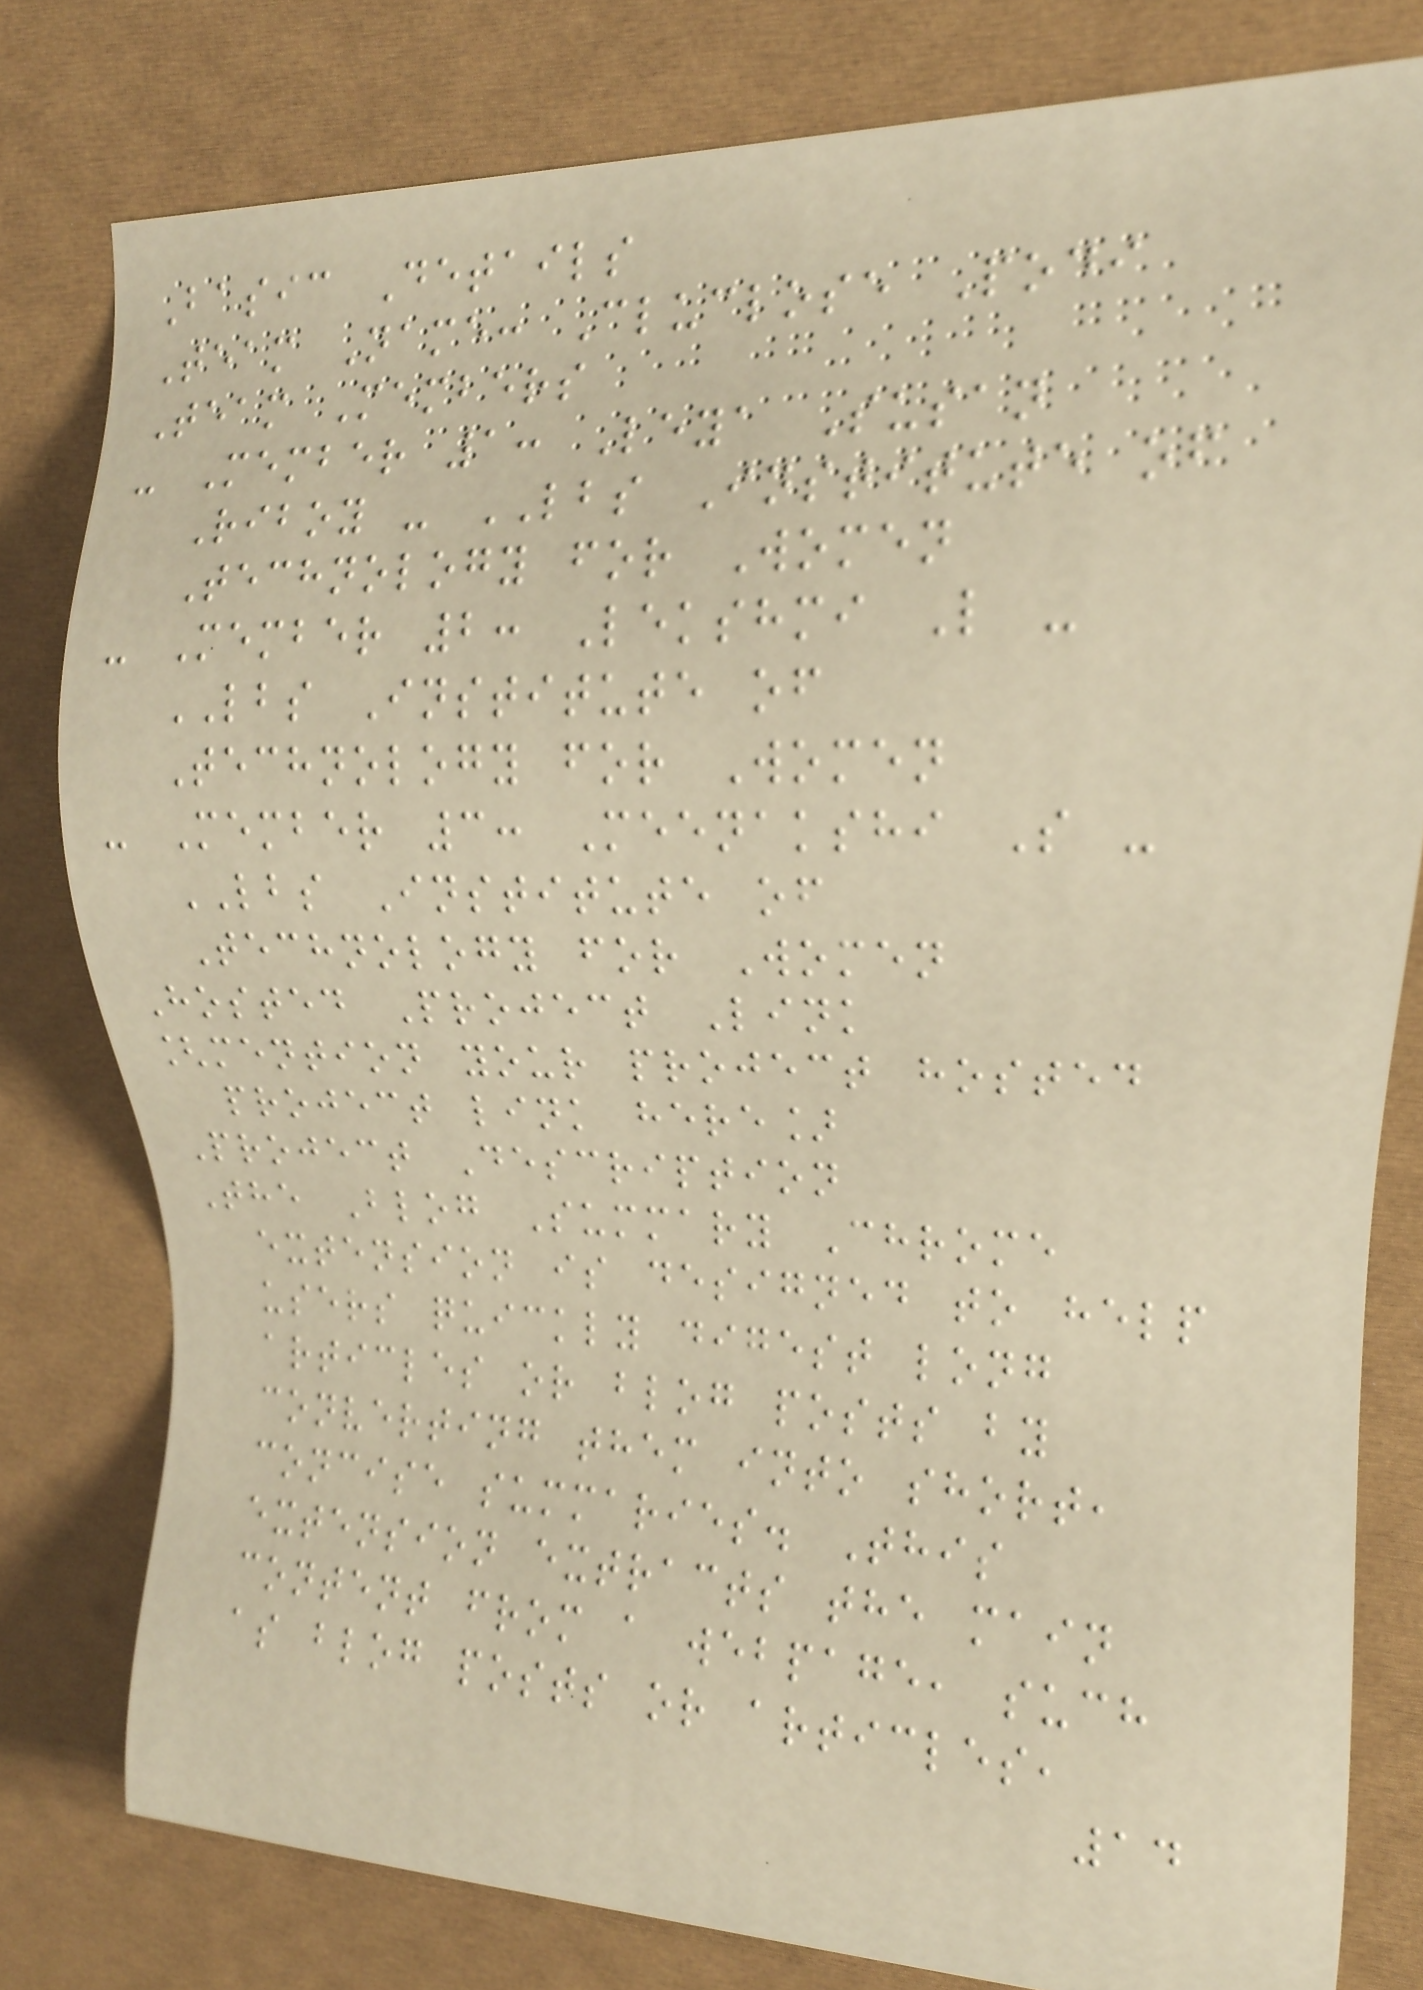Basic Details
Team Name: Cluclose Podi
Team Members
- Member 1: Leya Susan
Riboy - LBS Institute of
Technology for Women
- Member 2: Lekshmi L -
LBS Institute of
Technology for Women
- Member 3: Meenakshi S -
LBS Institute of
Technology for Women
Hosted Project Link
[mention your project hosted
project link here]
Project Description
The Blog Summary Chrome
extension is designed to help
users quickly digest long
articles or blog posts by
converting them into short,
concise summaries. This
extension extracts the main
content from a webpage, such
as blog posts or articles,
14
